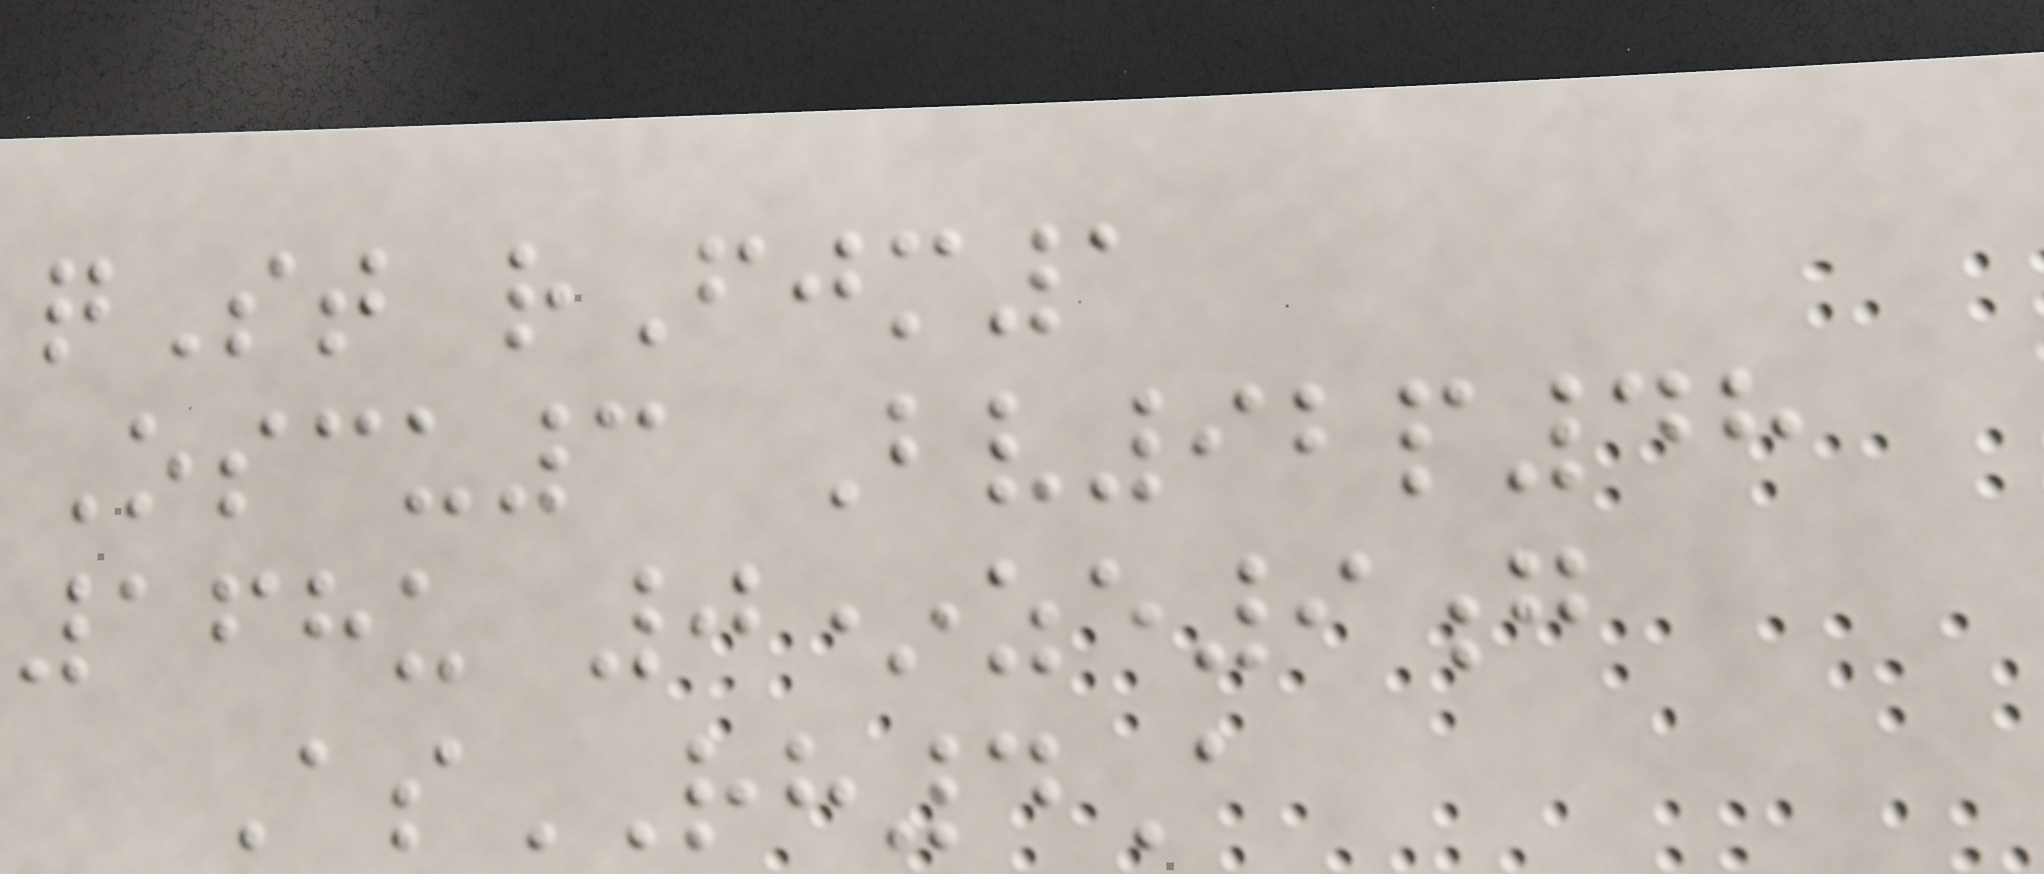qSt rFjm1
Oscu3 Bv92p48
168u 0*ze9g
AsRH4A
